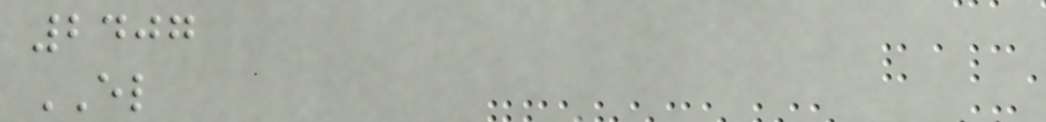2407
EL
